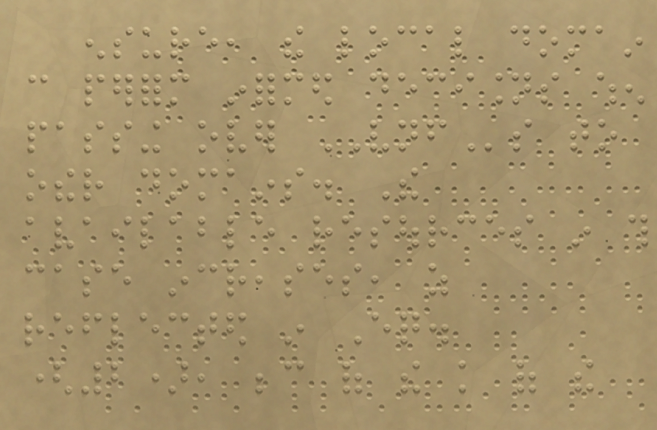ensure, the local domain
can perform informed decisions when
passing over VNFs to
other domains. The
available resources in this
case increases, as
reflected in Eq.
(2), because of the knowledge of the
